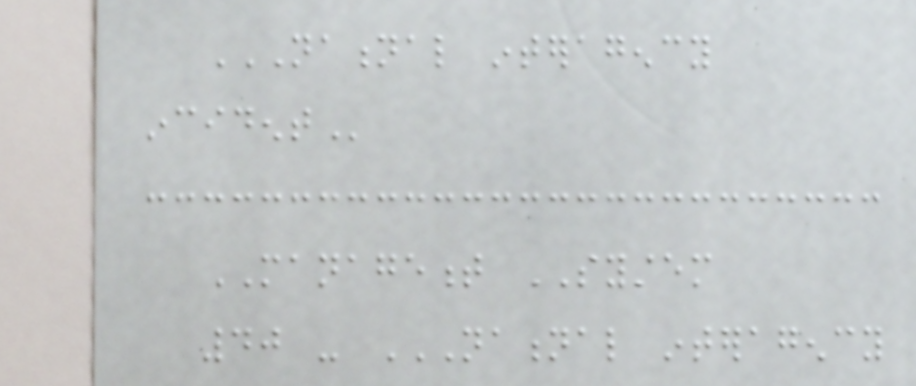NATIONAL INTERAGENCY
INCIDENT
MANAGEMENT SYSTEM
40 - NATIONAL INTERAGENCY
